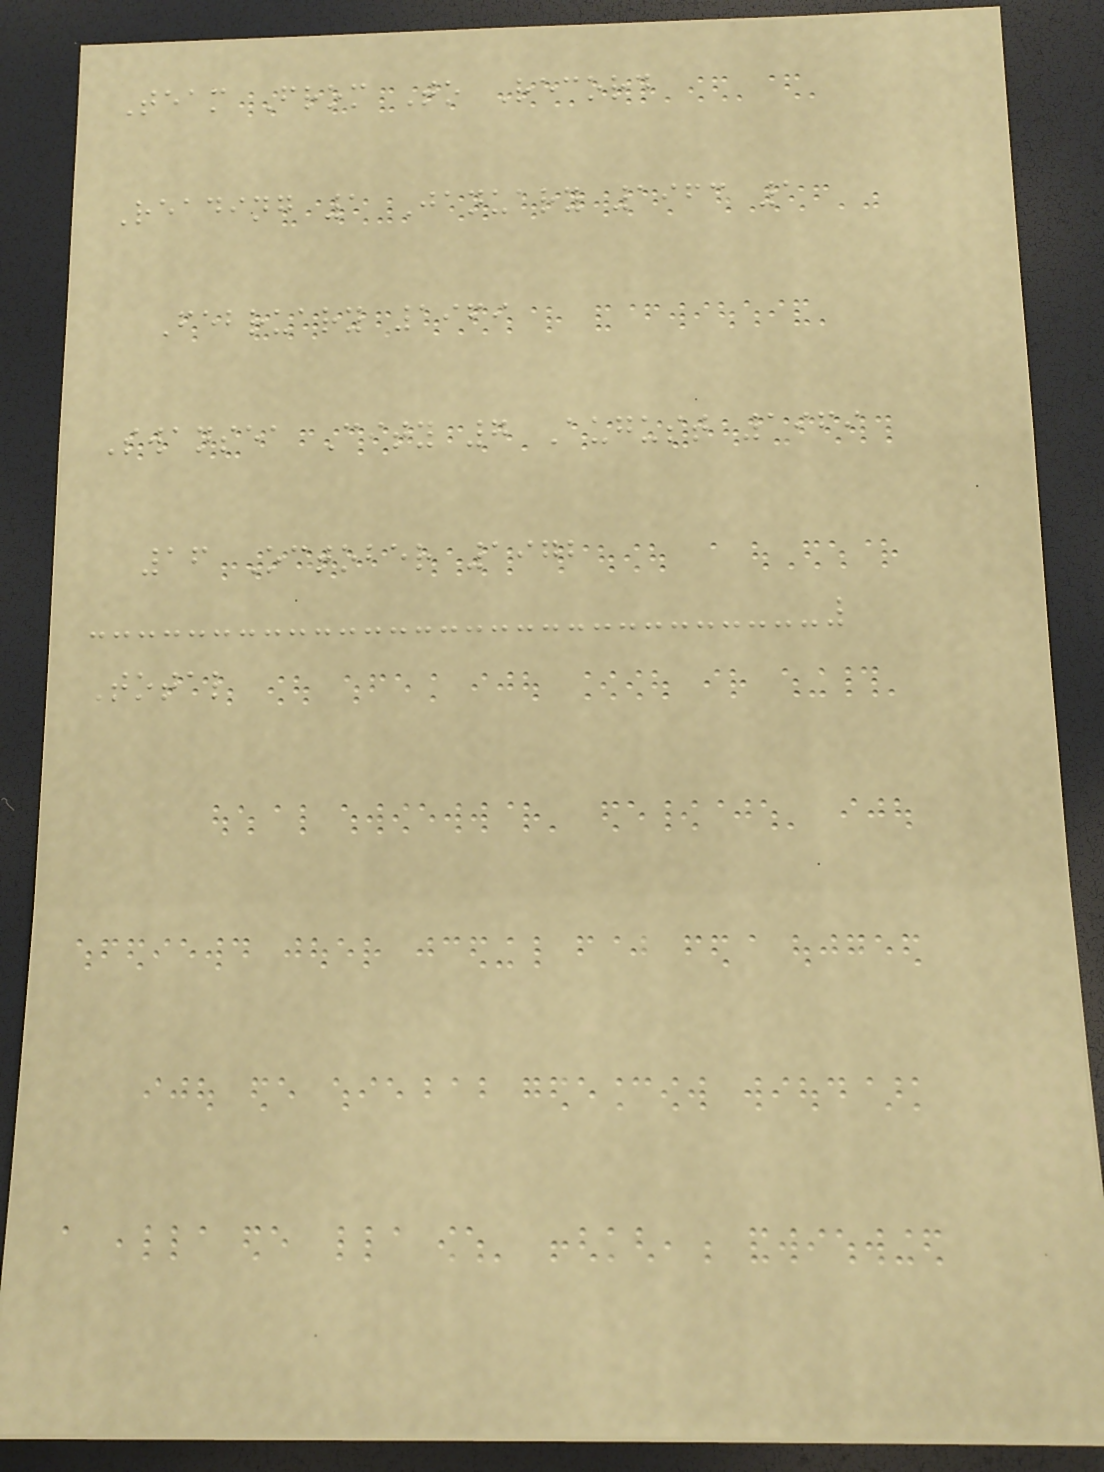Team From To Record
Reading 1 January 1963 1
February 1969
Swansea City 7 August 1969
16 October 1972
Total
